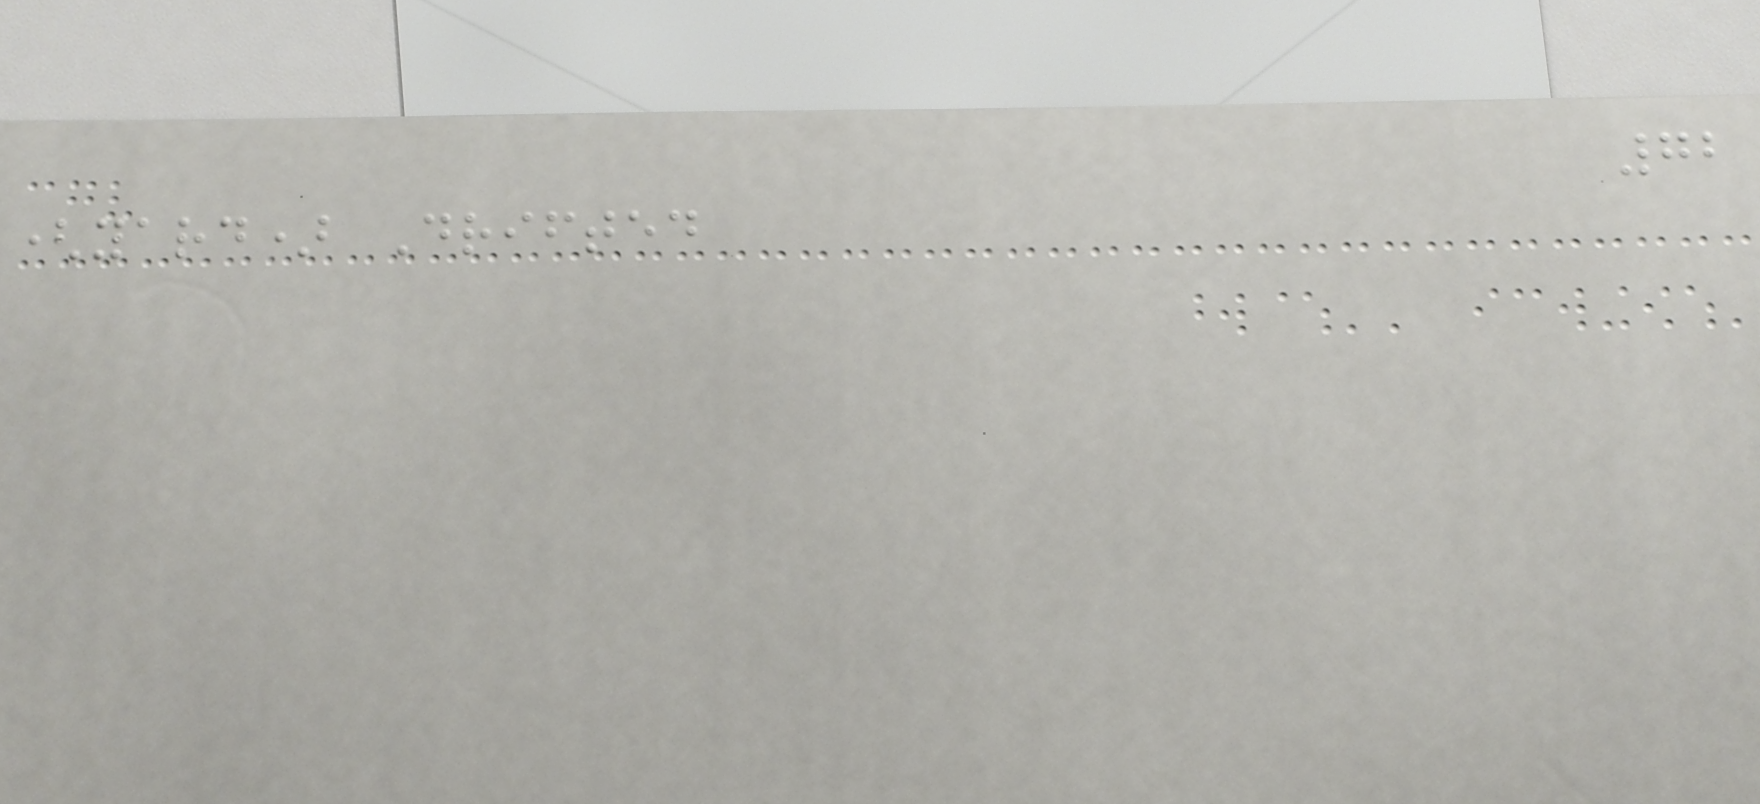72
(yard) Drifted
